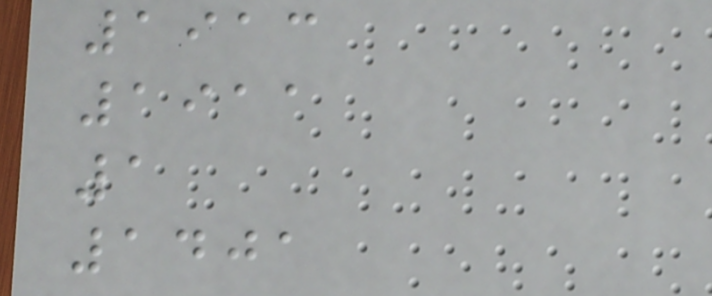1913
1911
1
1401
